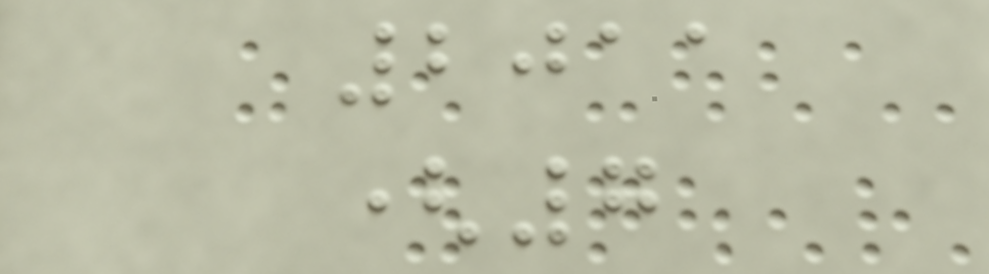2011
(7
